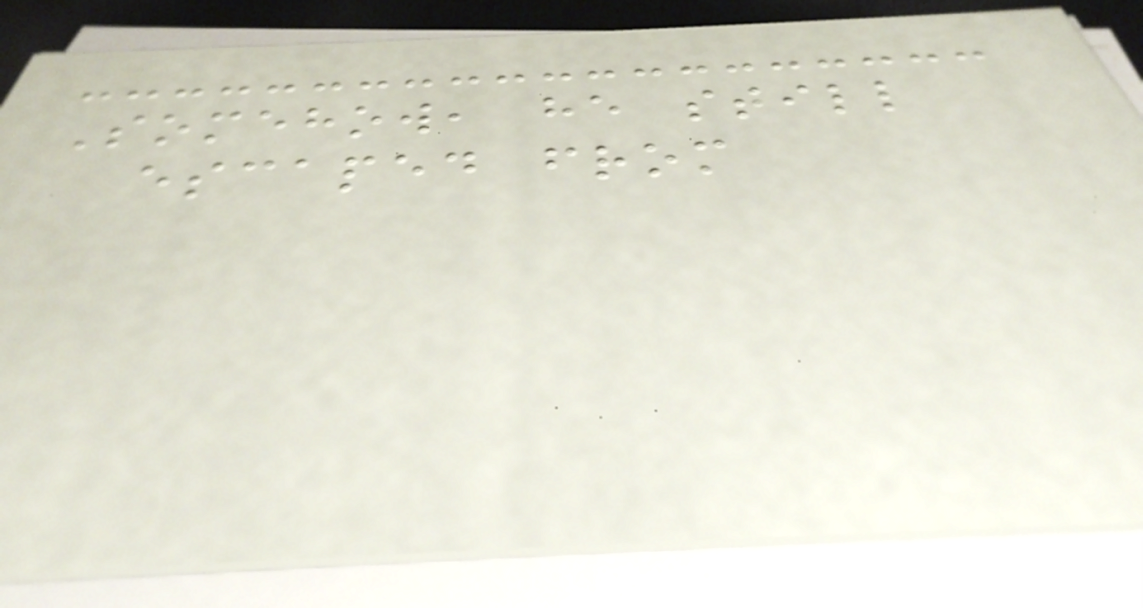Somehow, he still
escaped from
